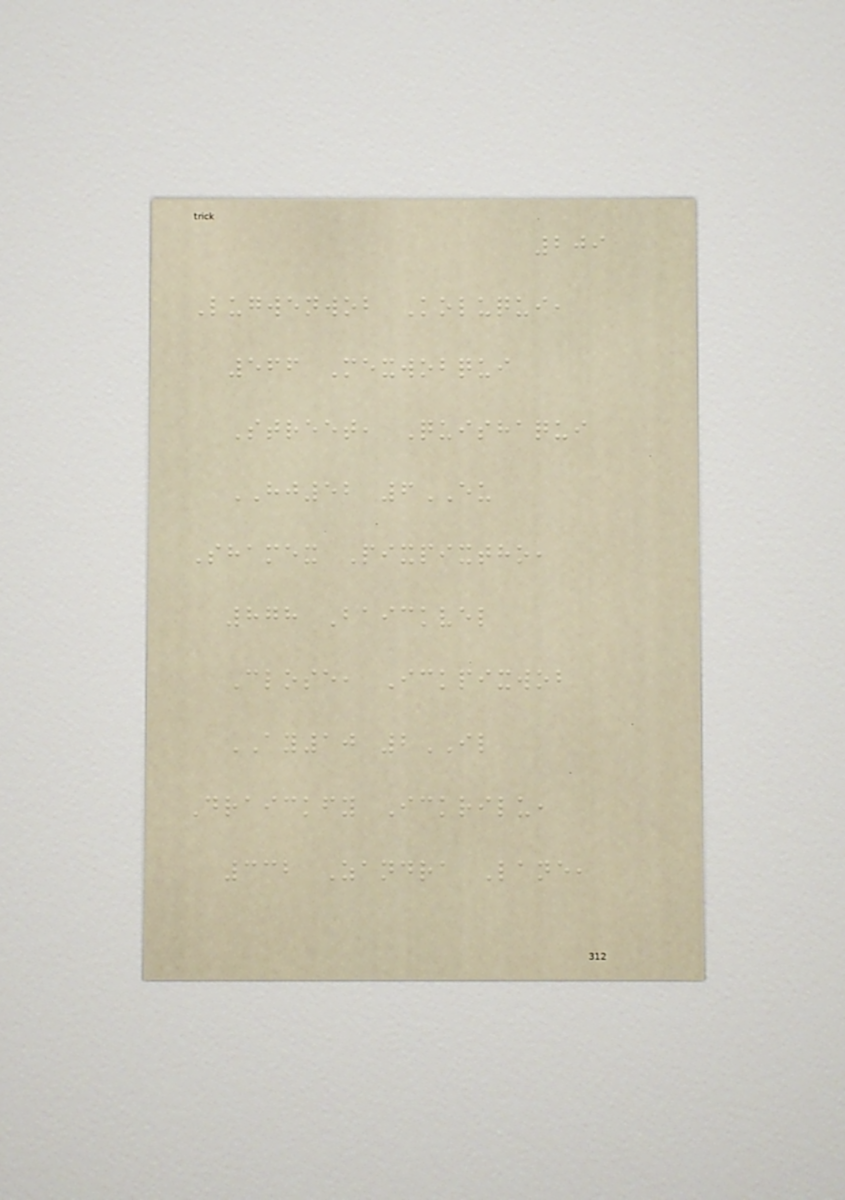209
Lugwenwob Koluqui,
566 Mexwobqui
Street, Quishaqui
HJ52 6EU
Shamex Pixpixtho,
878 Baickvel
Close, Ickpixwob
AY10 2IL
Draickfy Ickrilu,
332 Zandra Lane,
